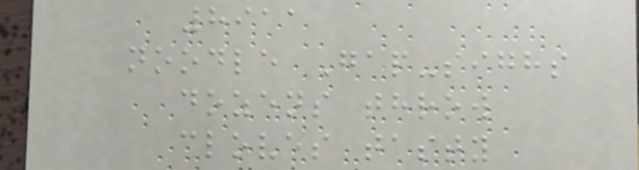8911
noodle Gap-sighs
dozens throw
cloves tasty
